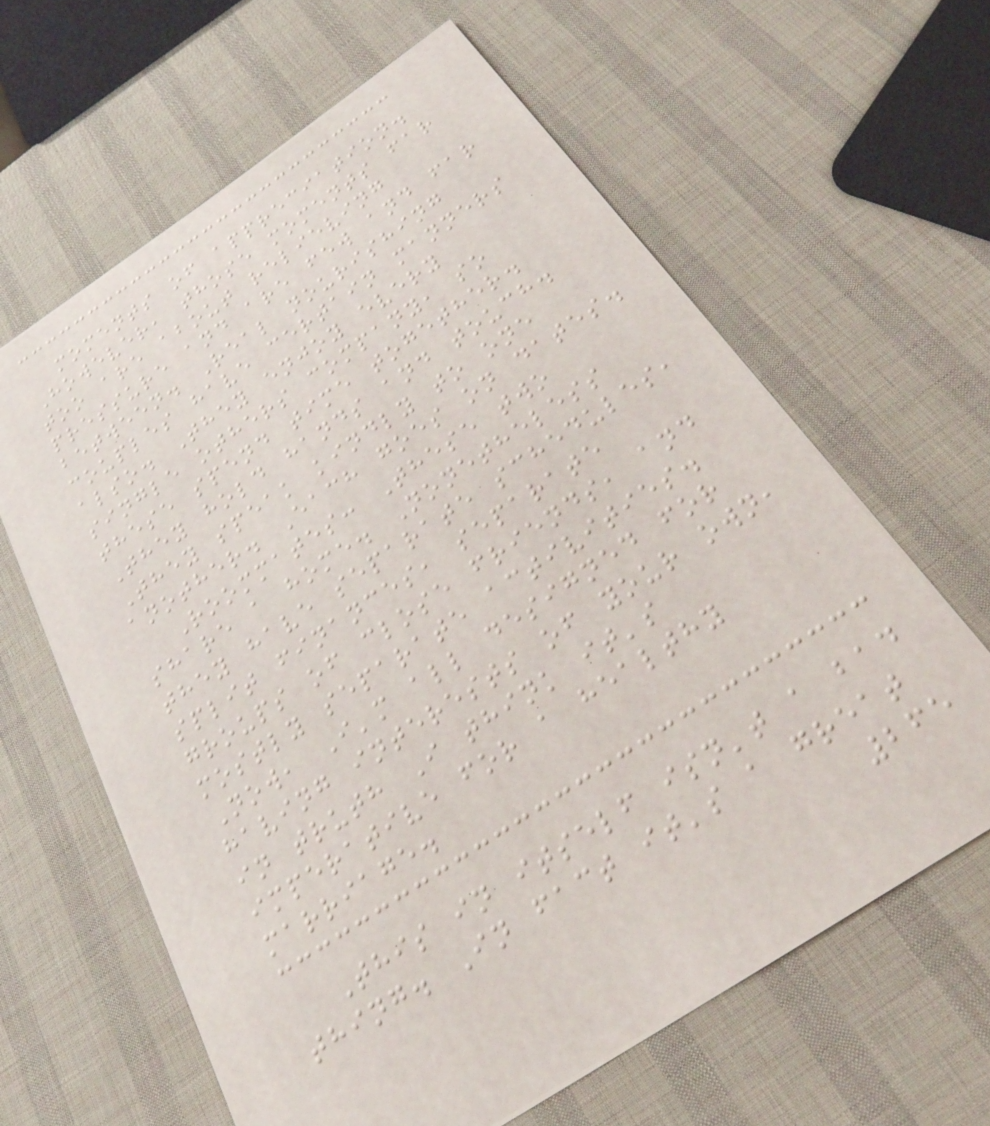moments of appreciation.
However, those moments far
too are about relieving
pressure and are few and far
between. Real nourishing
couples have certain manners
also. They enjoy every
single others company, so
these spend time together.
They hold hands and touch.
They speak kindly to one
another. Each goes on dates.
Roommates: These two
share a home. Nonetheless
they have separate schedules,
split finances, separate
groups of close friends, and
mostly separate activities.
Now, I'm all designed for
having interests of your own,
in truth I think it's
imperative for a healthy
marriage.
This in itself isn't a bad
thing. In fact it's a great
265
